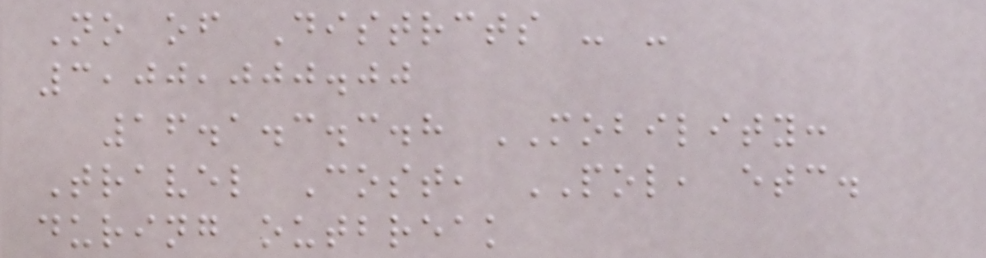No of Distrcts - -
3,00,000.00
16.1.3.3.8 MOBILITY:
Travel Cost, POL, etc.
during outbreak
